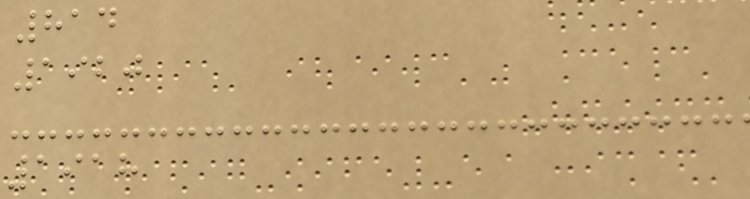814
1920
1918
